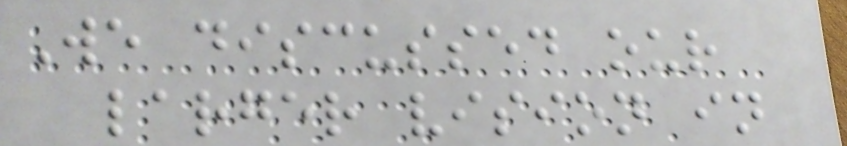We discussed our
larger vision in
